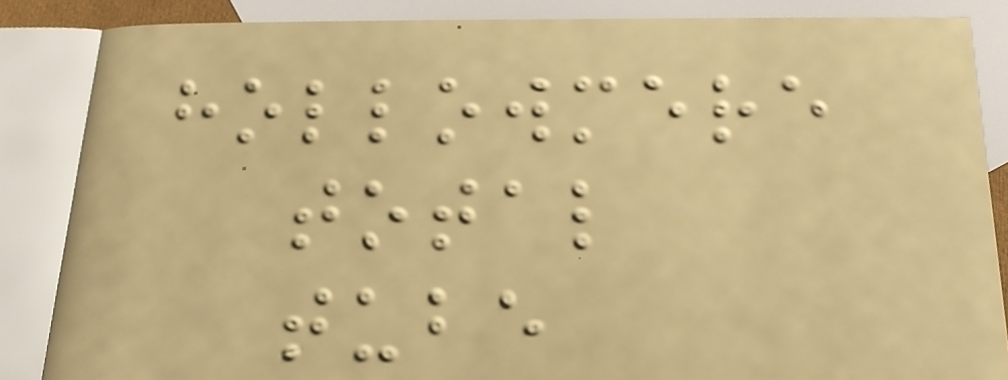hollowmere
total
tube
